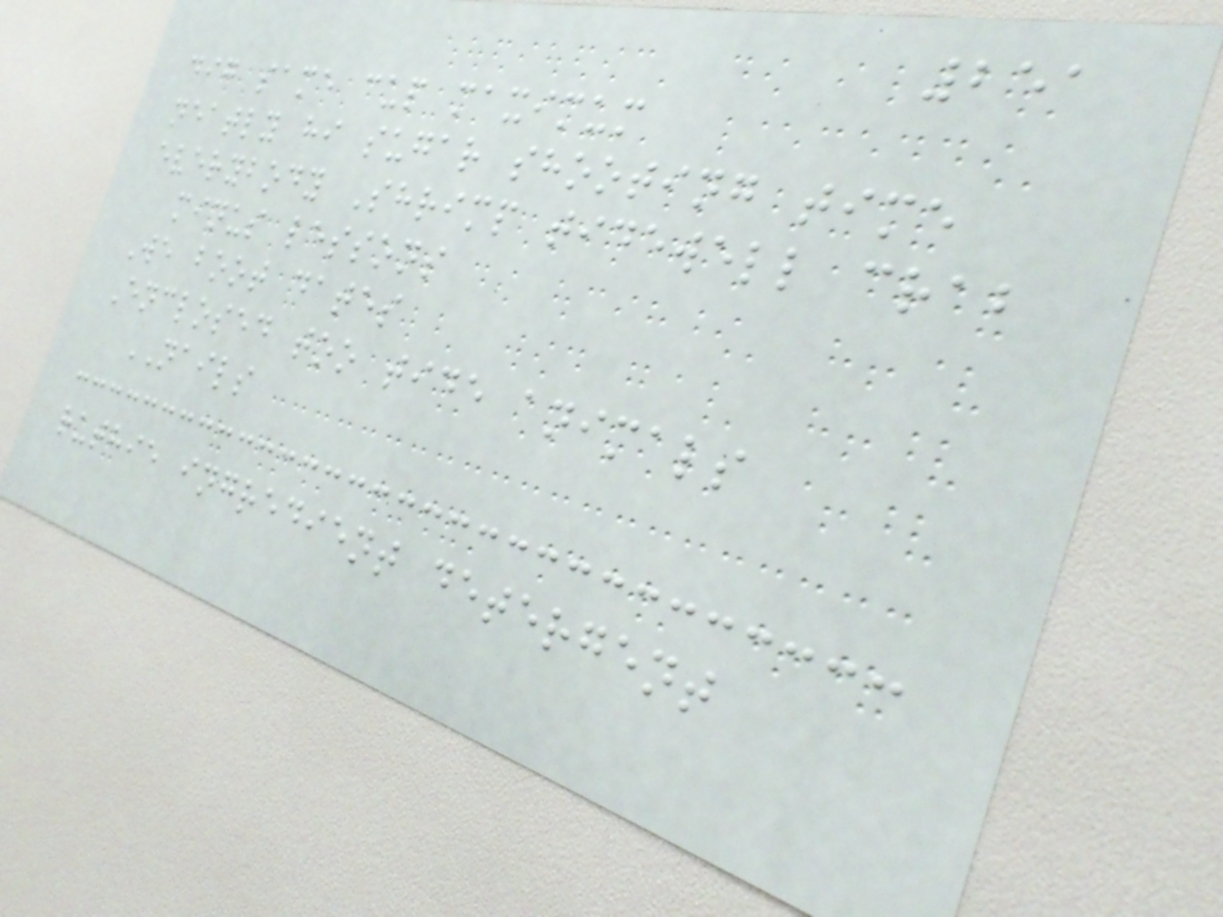251
dig same cup maximum
neatly hi sugar shooting time
everybody Shrimp tidewell crab
minus lessons
We boot dates
Enclosed too tide animals
NAILS
ruthie ingredient detergent
